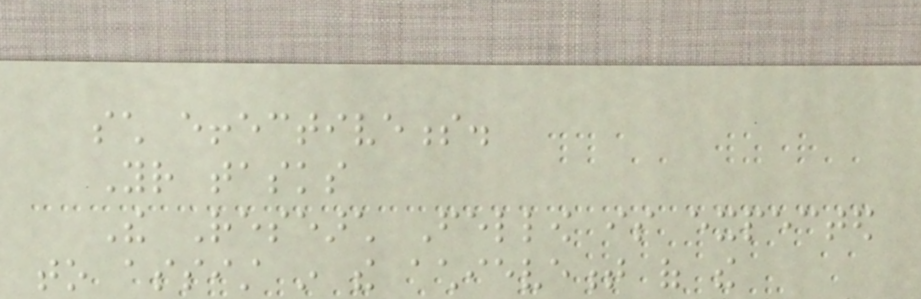such effectiveness.
Your tasks
The Research Fellow is expected
to assist in the achievement of the
